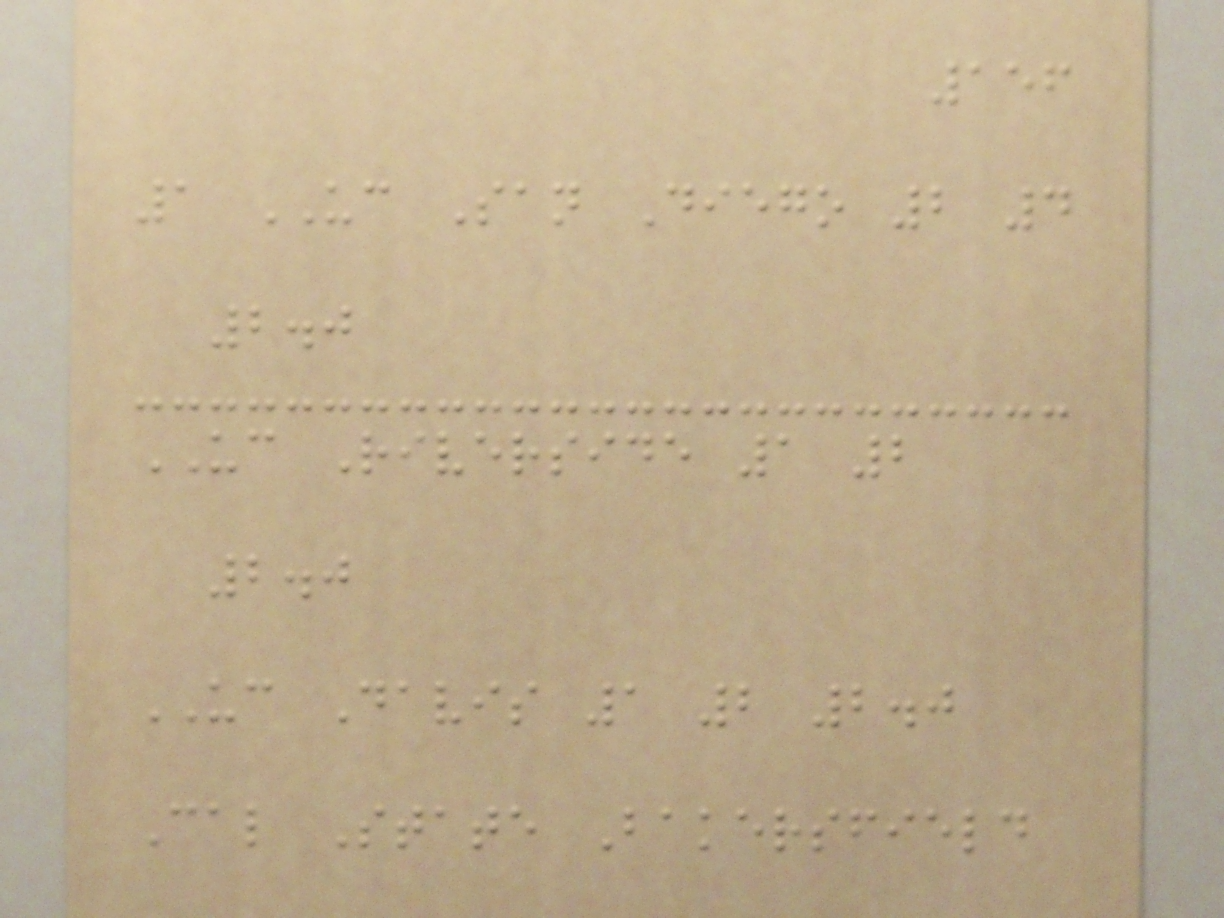156
1 UC San Diego 2 4
2.0
UC Riverside 1 2
2.0
UC Davis 1 2 2.0
Cal State Bakersfield
